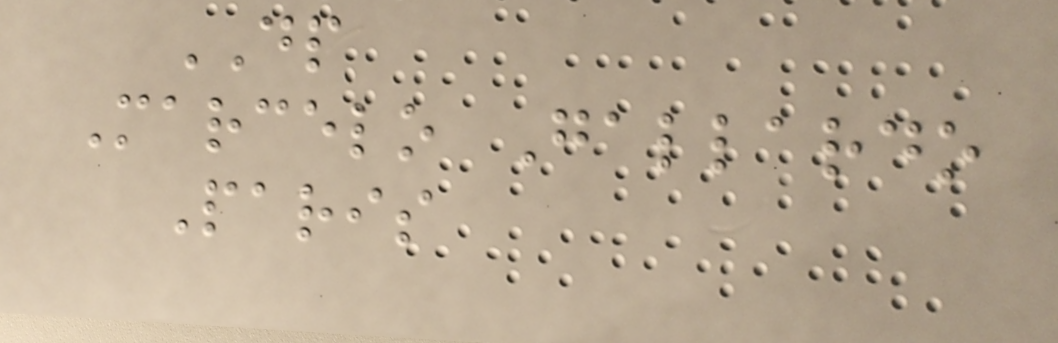DP
Marcelo Gallardo
Paris
